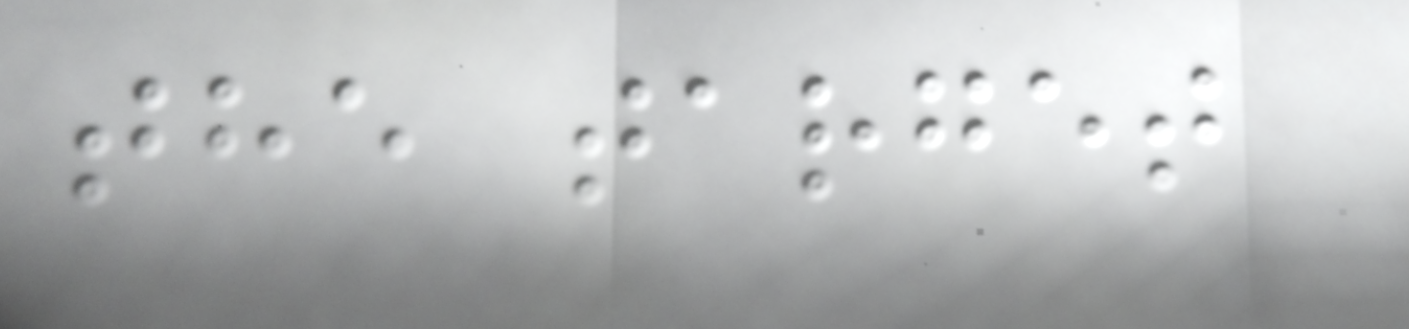the target
